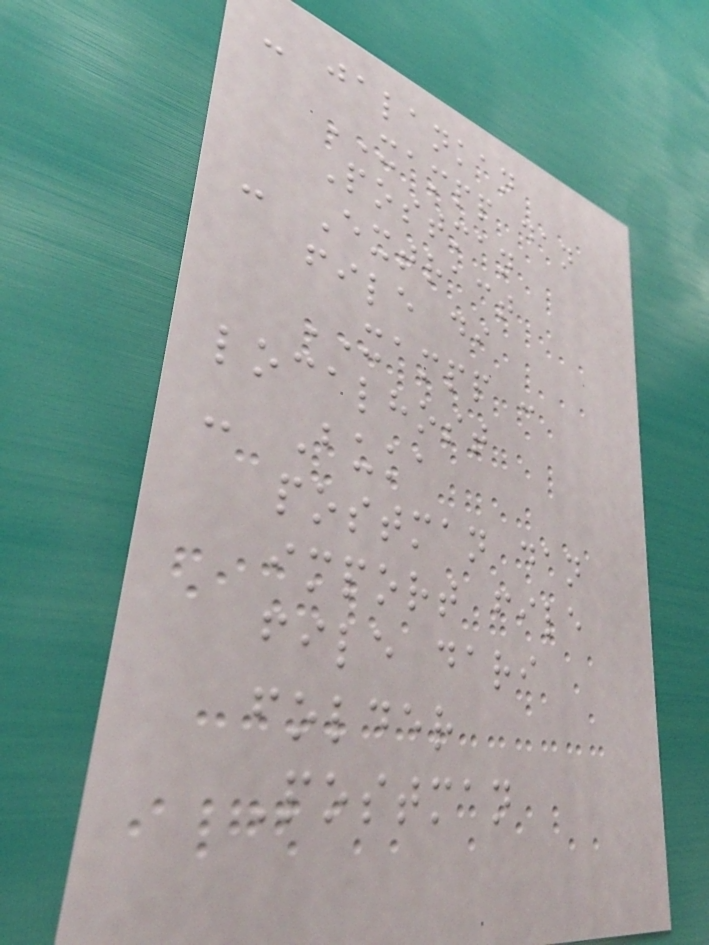- jalankan
XAMPP dan
Postman
- Extract
file di
XAMPP :
localhost
- Buka
postman dan
import file
file dari
folder
Postman
